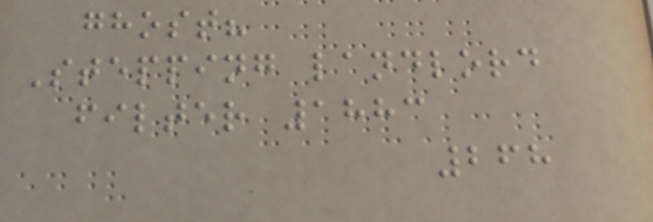ghost?
Stepping landlord
filter 1883
268
